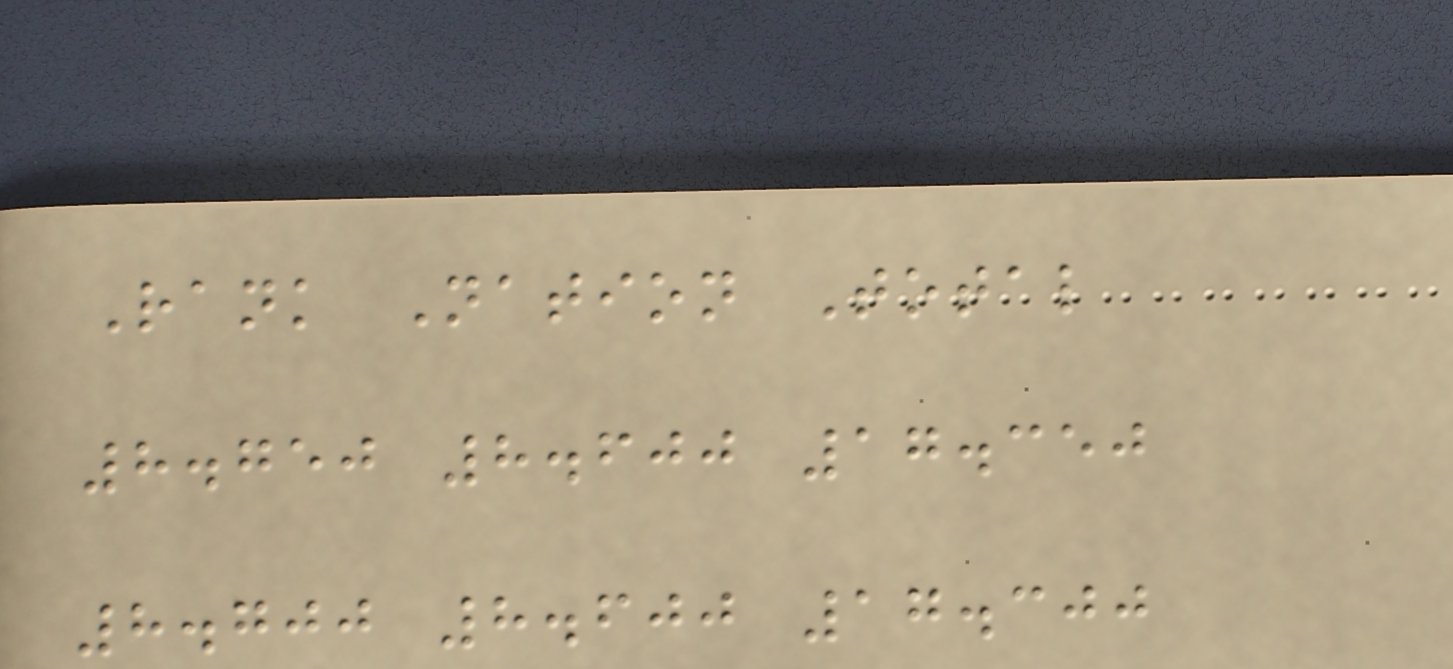Rank Nation Total
8.750 8.600 17.350
8.700 8.600 17.300
